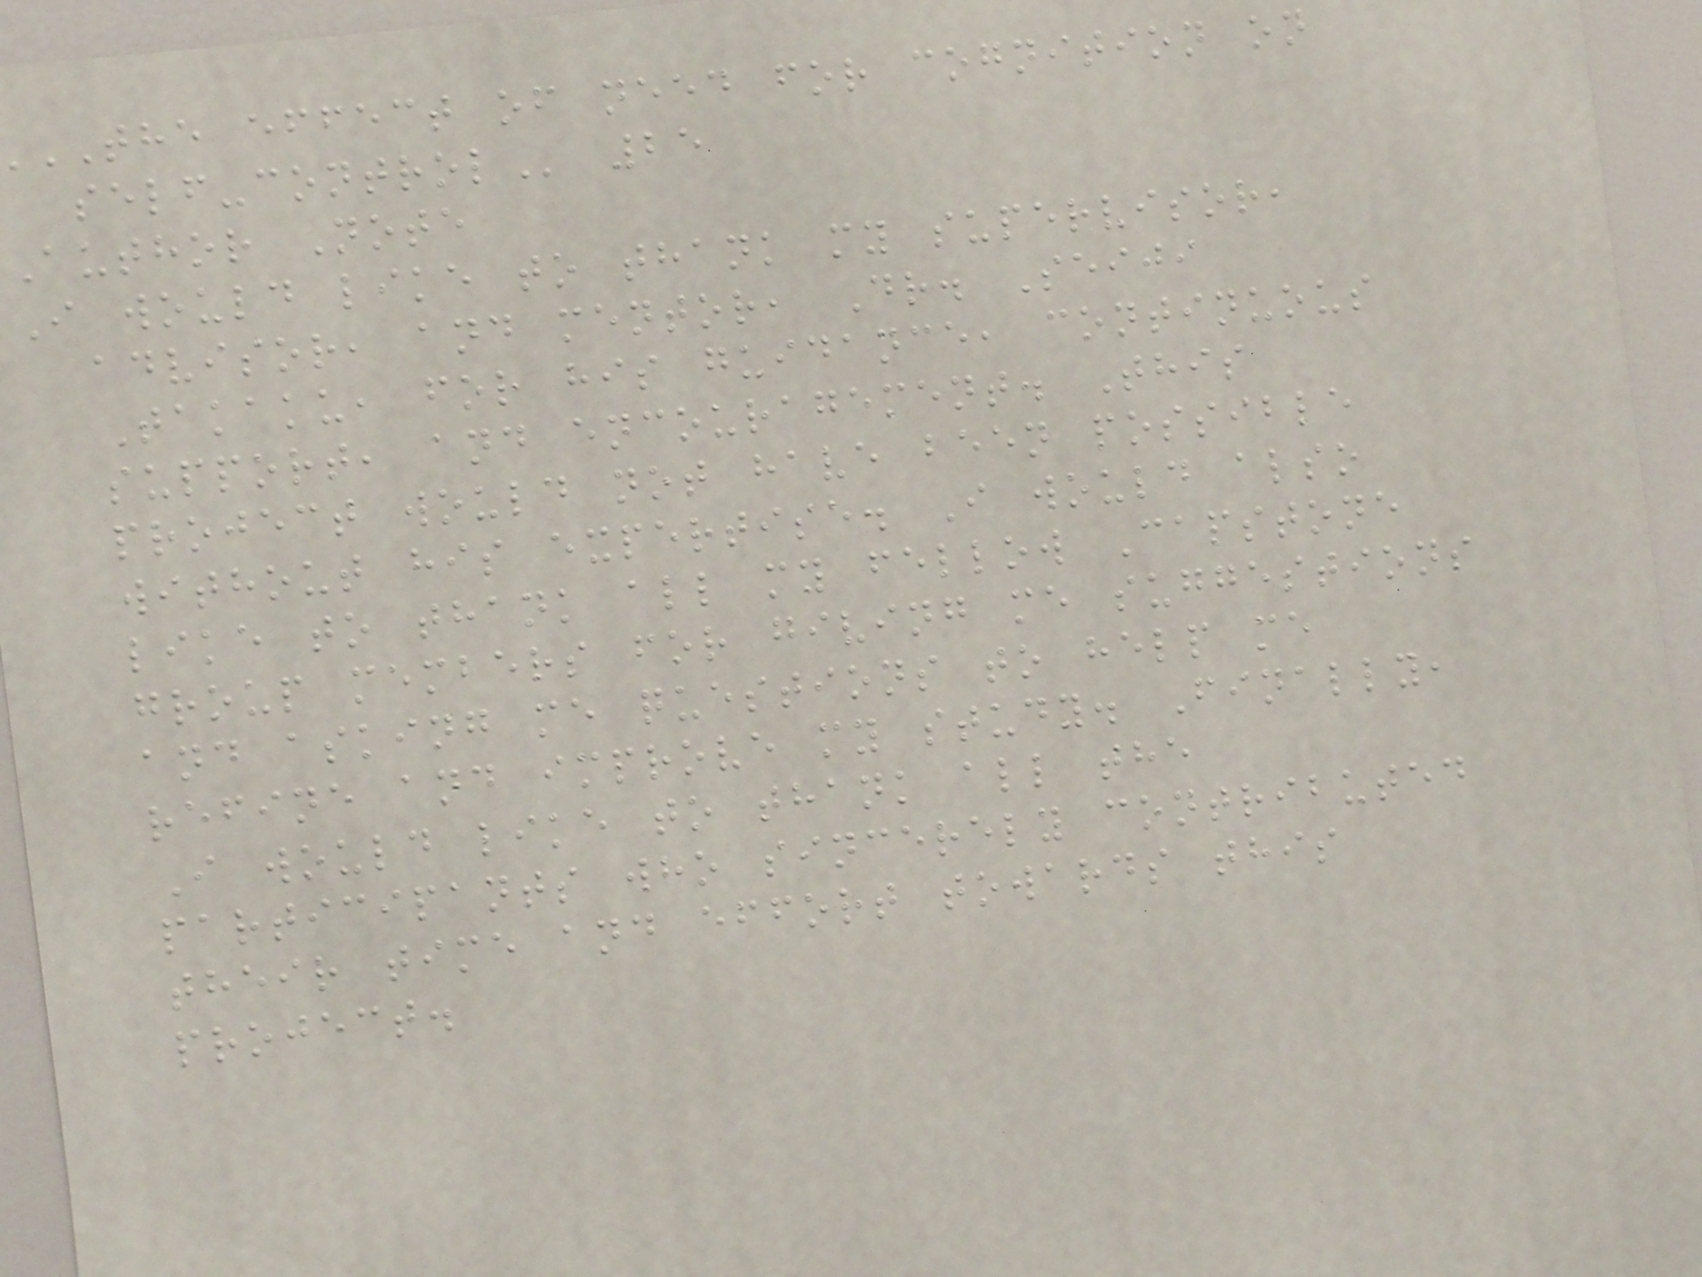THE effect of need for cognition on
Author Note
I would like to thank my supervisor,
advisor, and mentor, Dr. Seiji
Takaku, for his guidance, continuous
support, and encouragement. This
project would not have been possible
without his expertise. I would also
like to thank all my fellow Capstone
group members for giving me suggestions
and asking me questions to help me
refine and improve my study. Finally,
I would like to thank all the
participants who sincerely contributed
their time and effort towards this
project.
